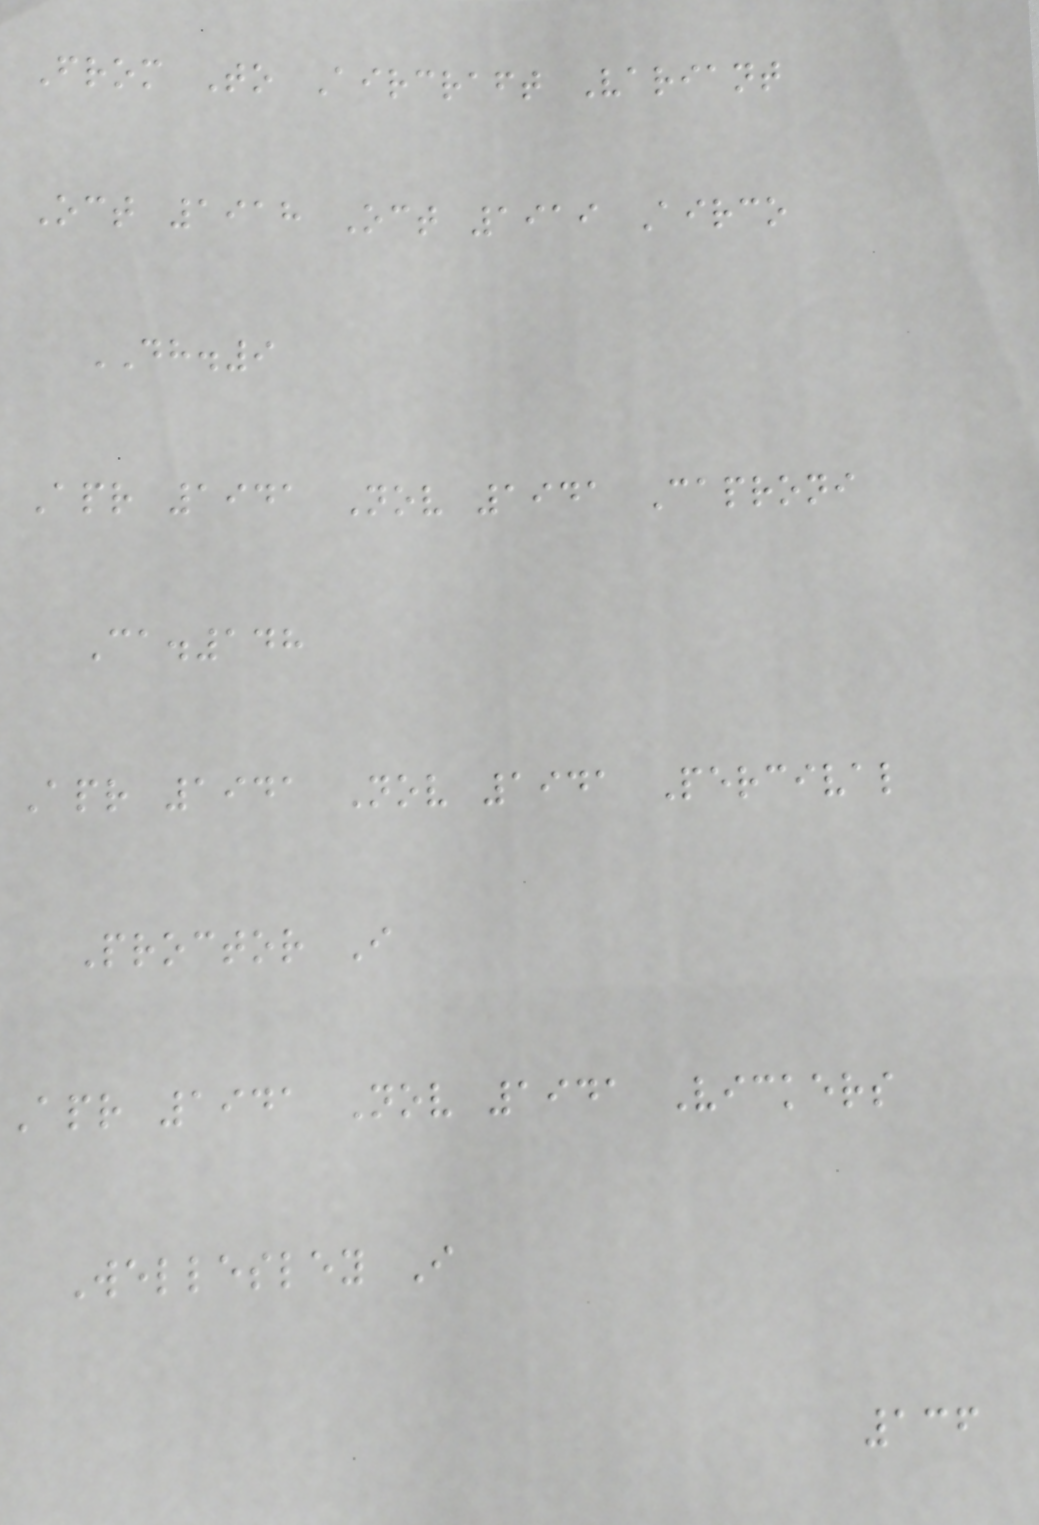From To Aircraft Variant
Oct 1918 Oct 1919 Airco
DH.9
Apr 1941 Nov 1941 Caproni
Ca.148
Apr 1941 Nov 1941 Percival
Proctor I
Apr 1941 Nov 1941 Vickers
Wellesley I
136
